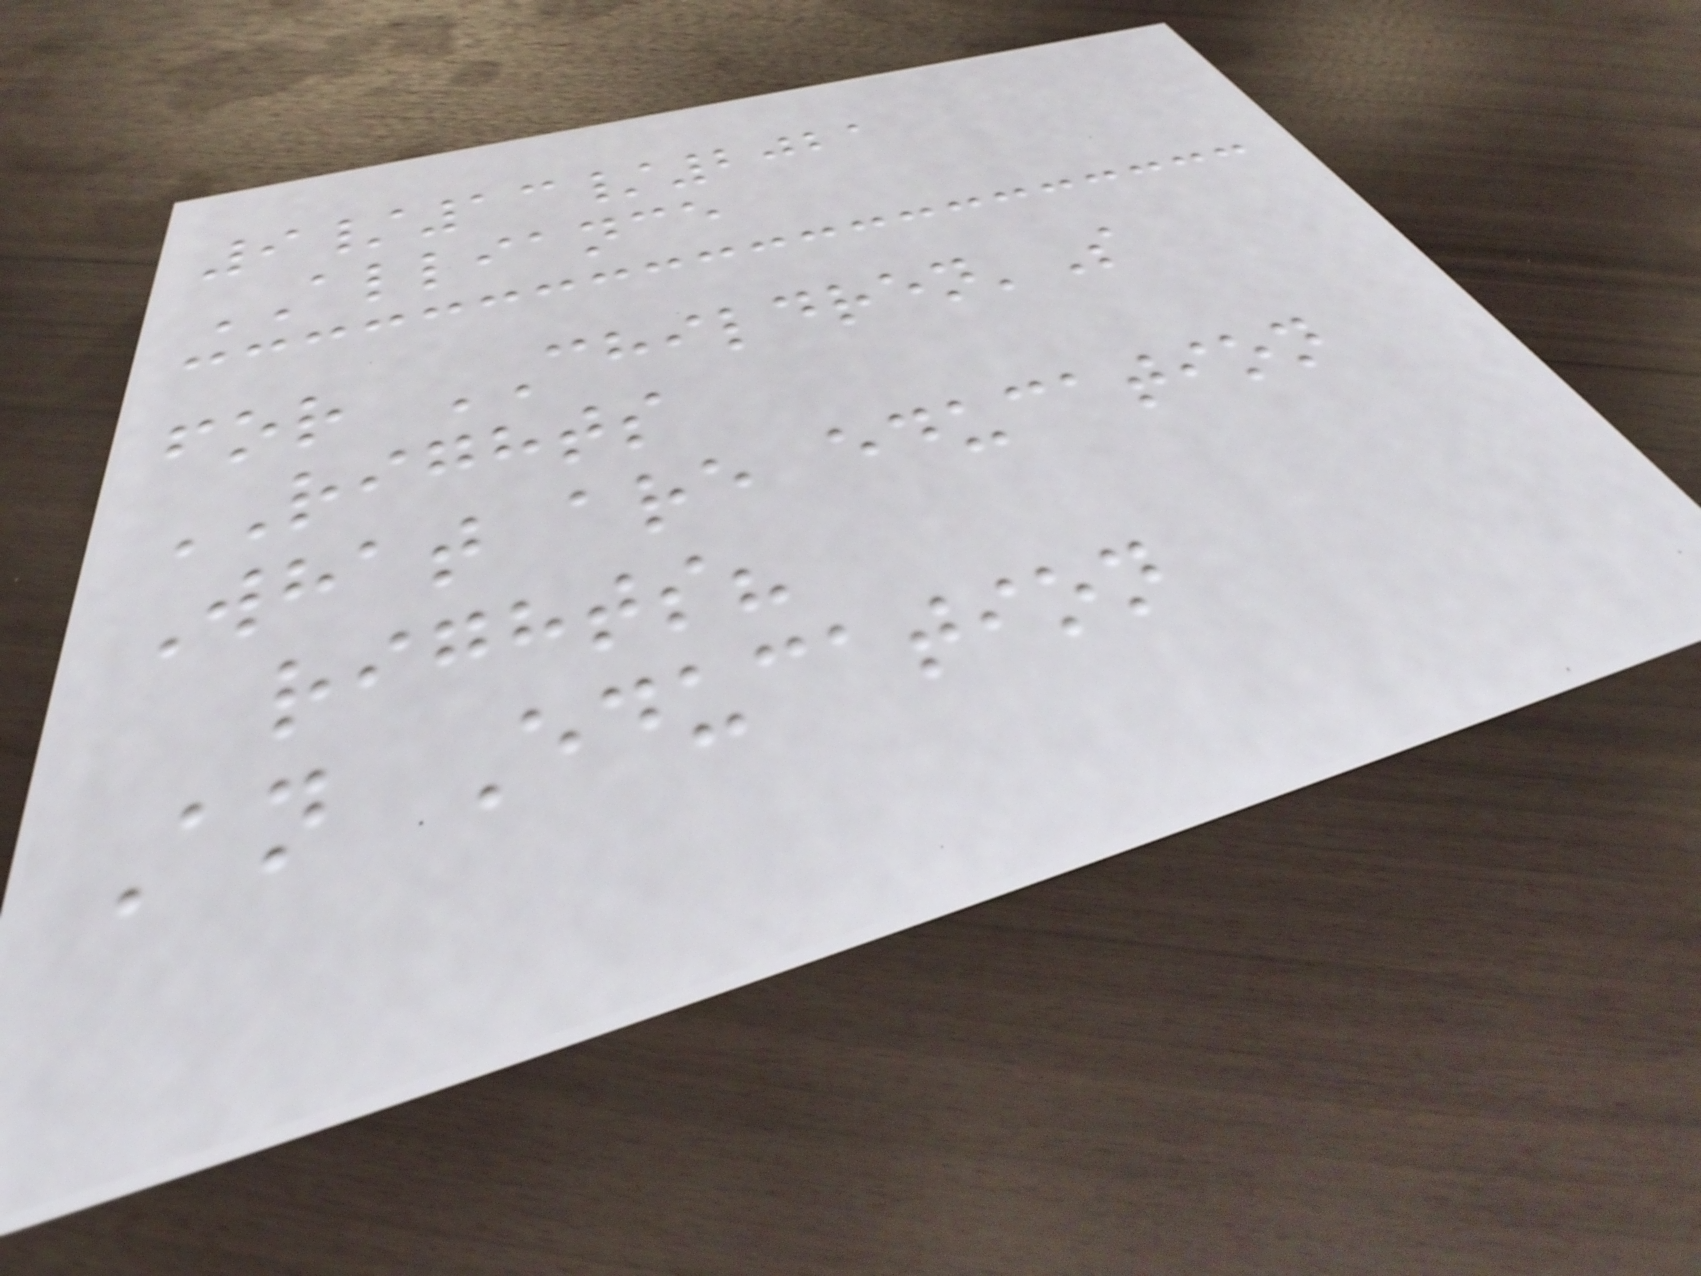9/13/2021
ALLIANCE
for CHILDREN'S
RIGHTS
What are education
rights?
An Education
